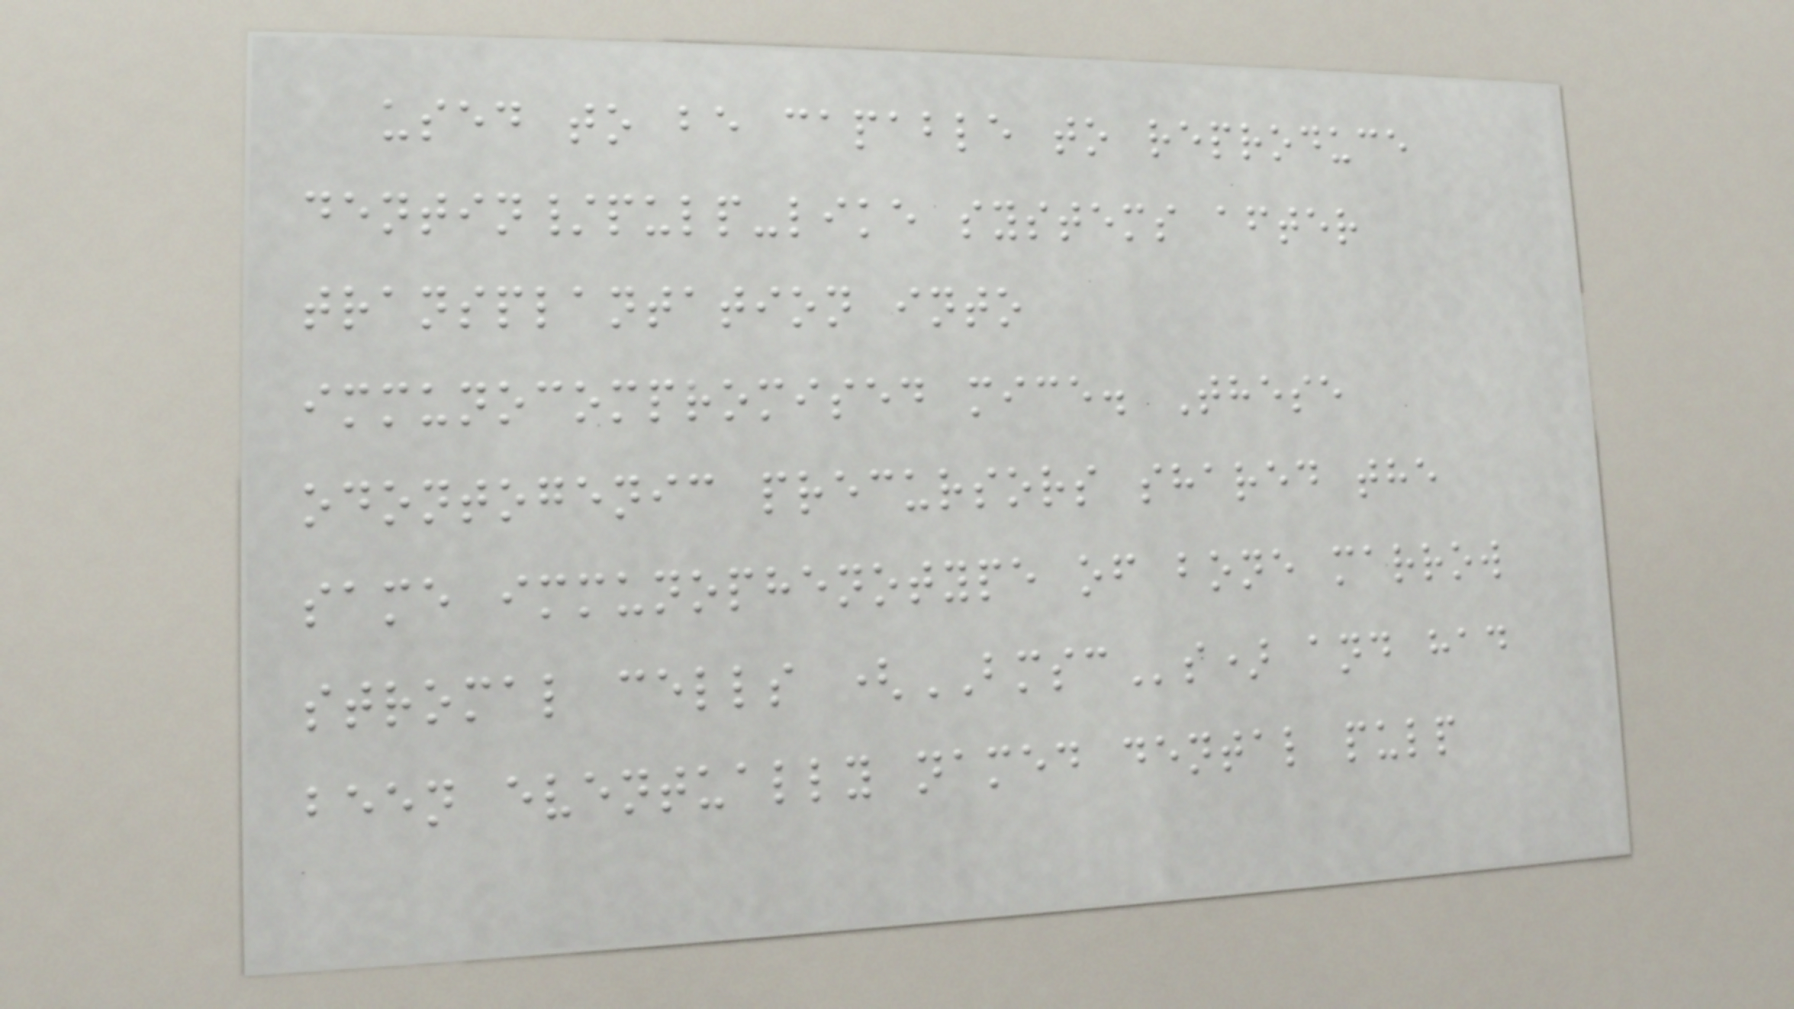used to be capable to reproduce
dentin/pulp-like systems after
transplantation into
immunocompromised mice. These
odontogenic precursors shared the
same immunophenotype of bone marrow
stromal cells (BMSCs) and had
been eventually named dental pulp
